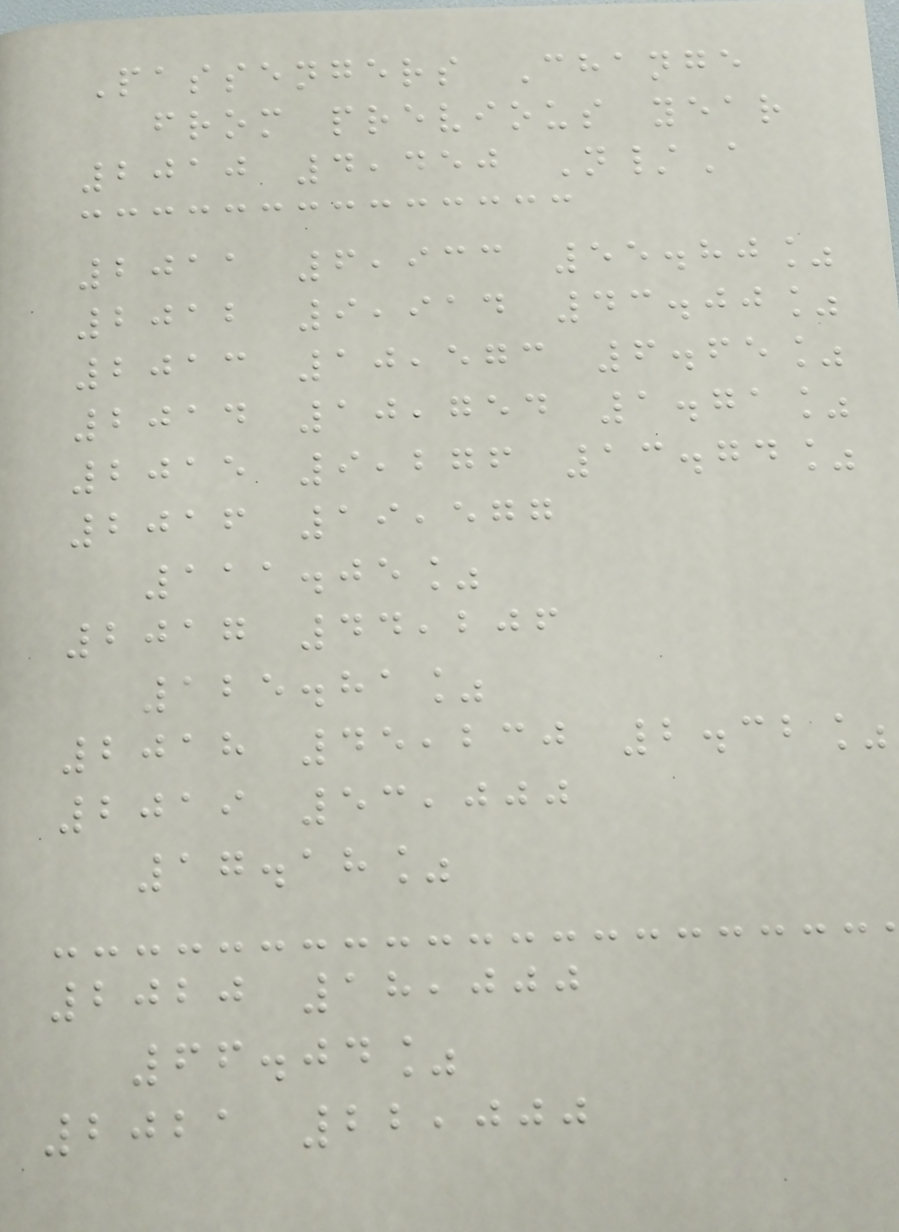Passengers Change
from previous year
2010 4,450 N/A
2011 6,933 55.80%
2012 9,914 43.00%
2013 10,573 6.65%
2014 10,754 1.71%
2015 9,276 13.74%
2016 19,577
111.05%
2017 44,206
125.81%
2018 45,230 2.32%
2019 53,000
17.18%
2020 18,000
66.04%
2021 22,000
